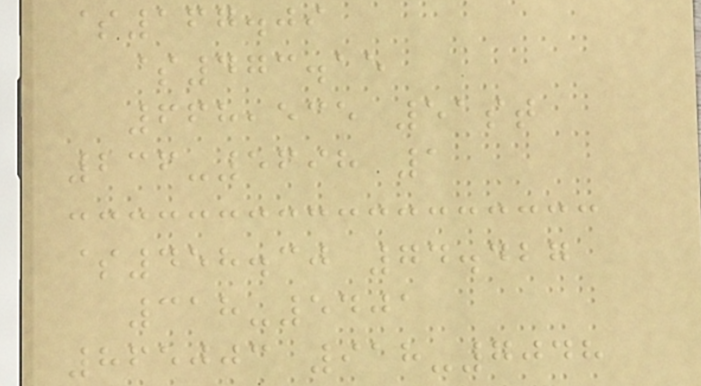$167.09
$473.15
668,535 51st
236-5698 1
$458.30 74.427
318-5401
865003 918-7048
